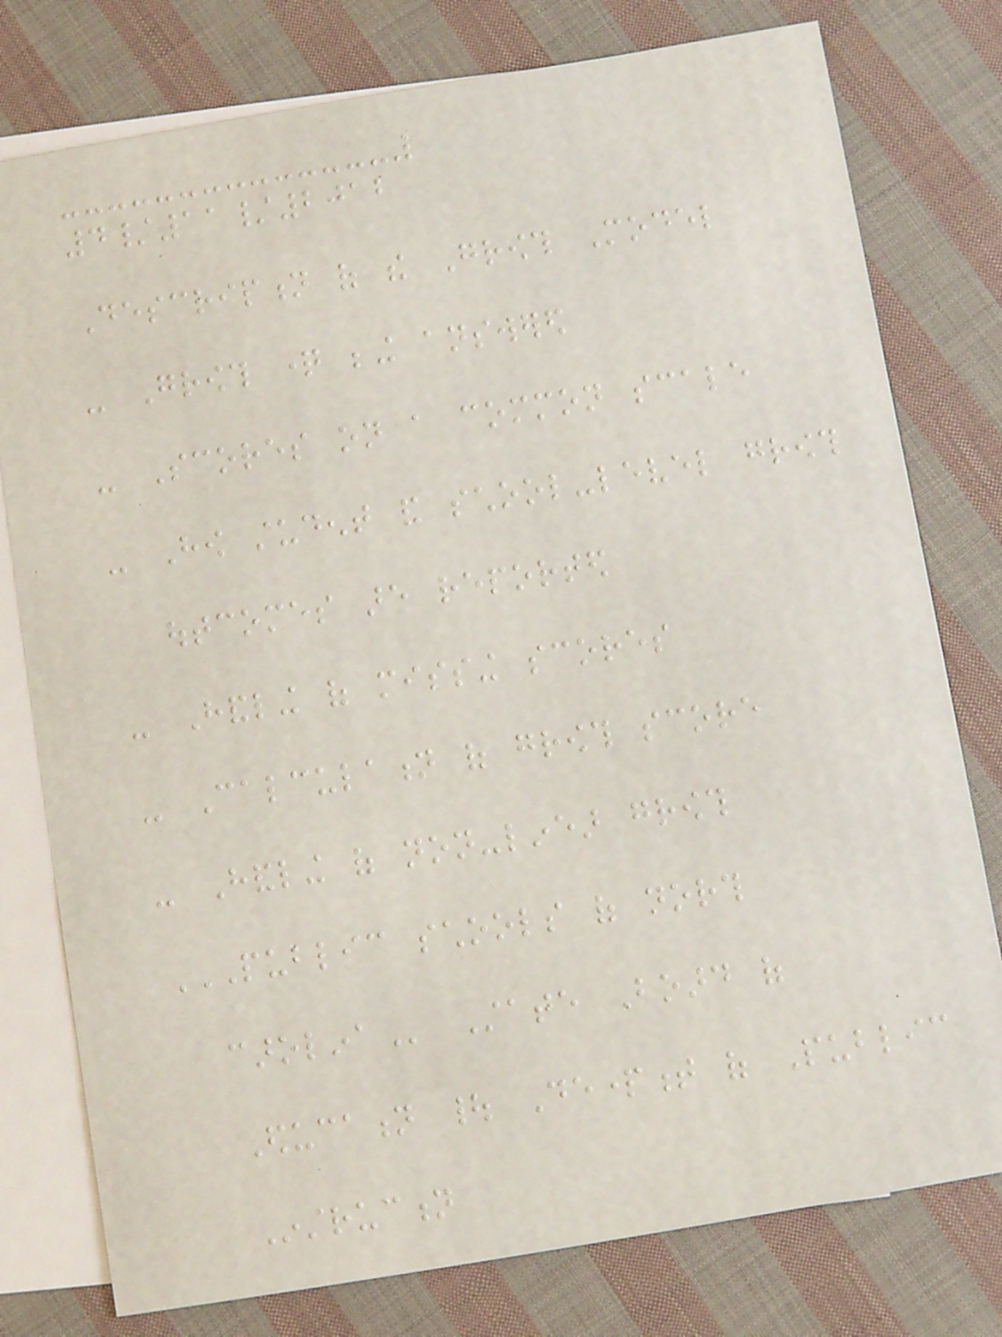4/11/2012
Description of the Growth Model
- Growth question being answered
- Scores on a common scale
- How student and school-level growth
outcomes are reported
- Handling of missing scores
- Calculation of growth score
- Handling of non-linear growth
PUBLIC SCHOOLS OF NORTH
CAROLINA State Board of
Education | Department of Public
Instruction
